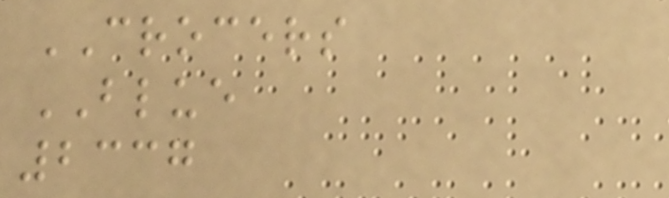CROCERS
BLUE
2337
